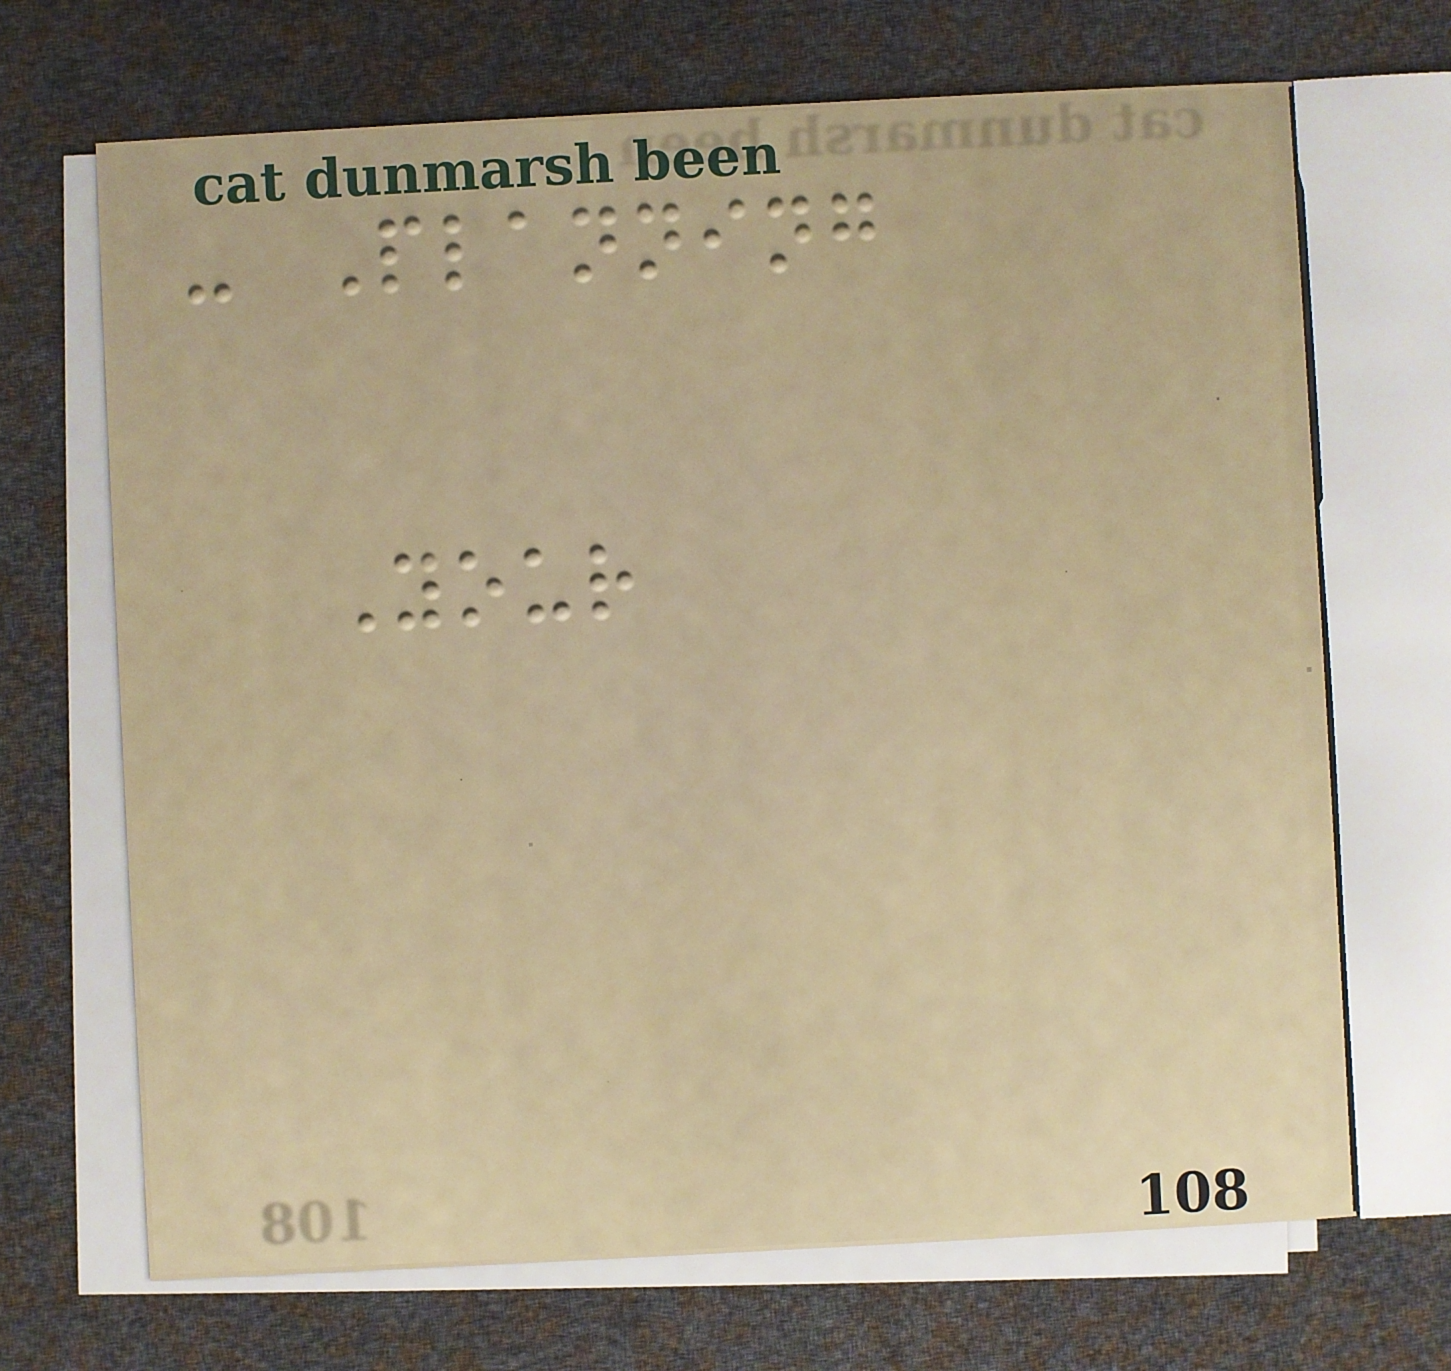- Planning
Your
